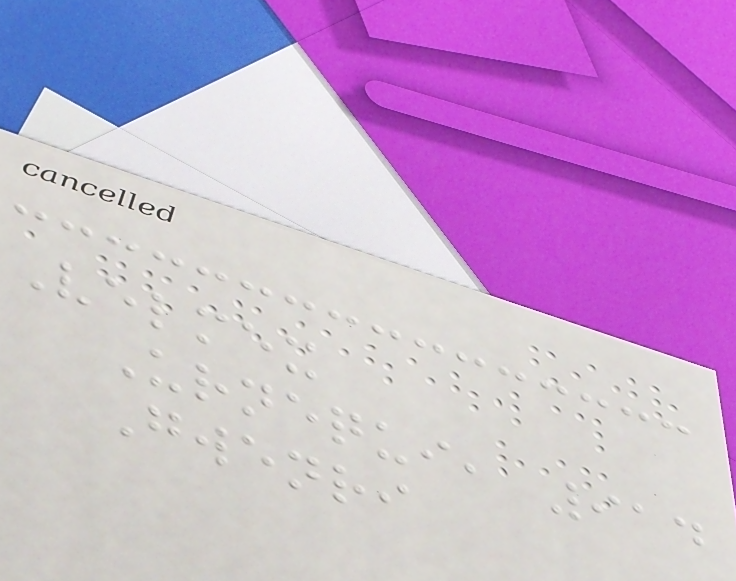Velmex
Urnequi, 914
Gwenri
